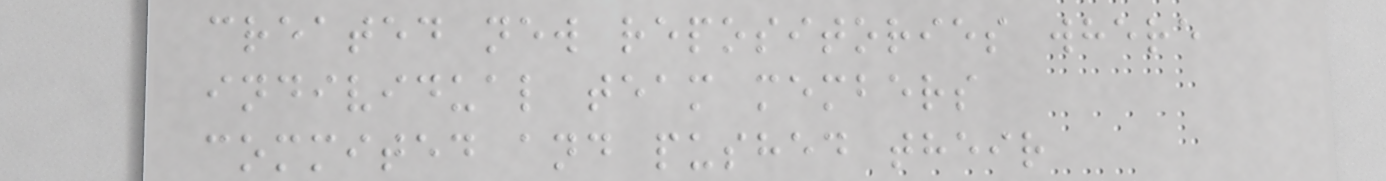created new repositories where
individual team members
commited and pushed their
